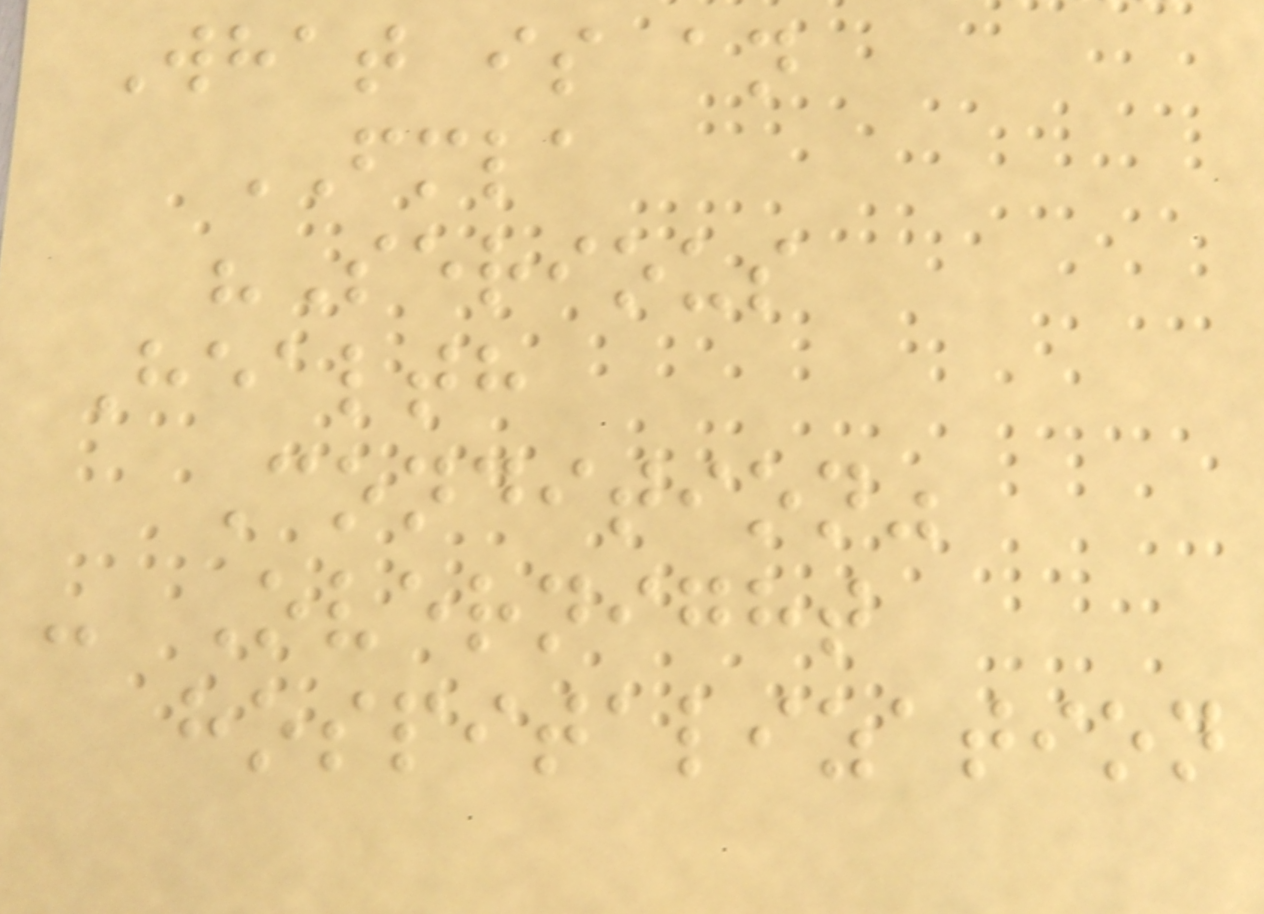What is an
FMLA
"Serious
Health
Condition"
- Overnight
hospitalization
